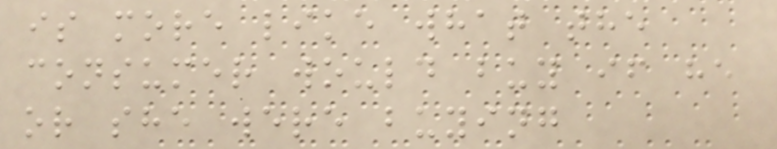is more like what the
consumer would buy if he
or she were buying
